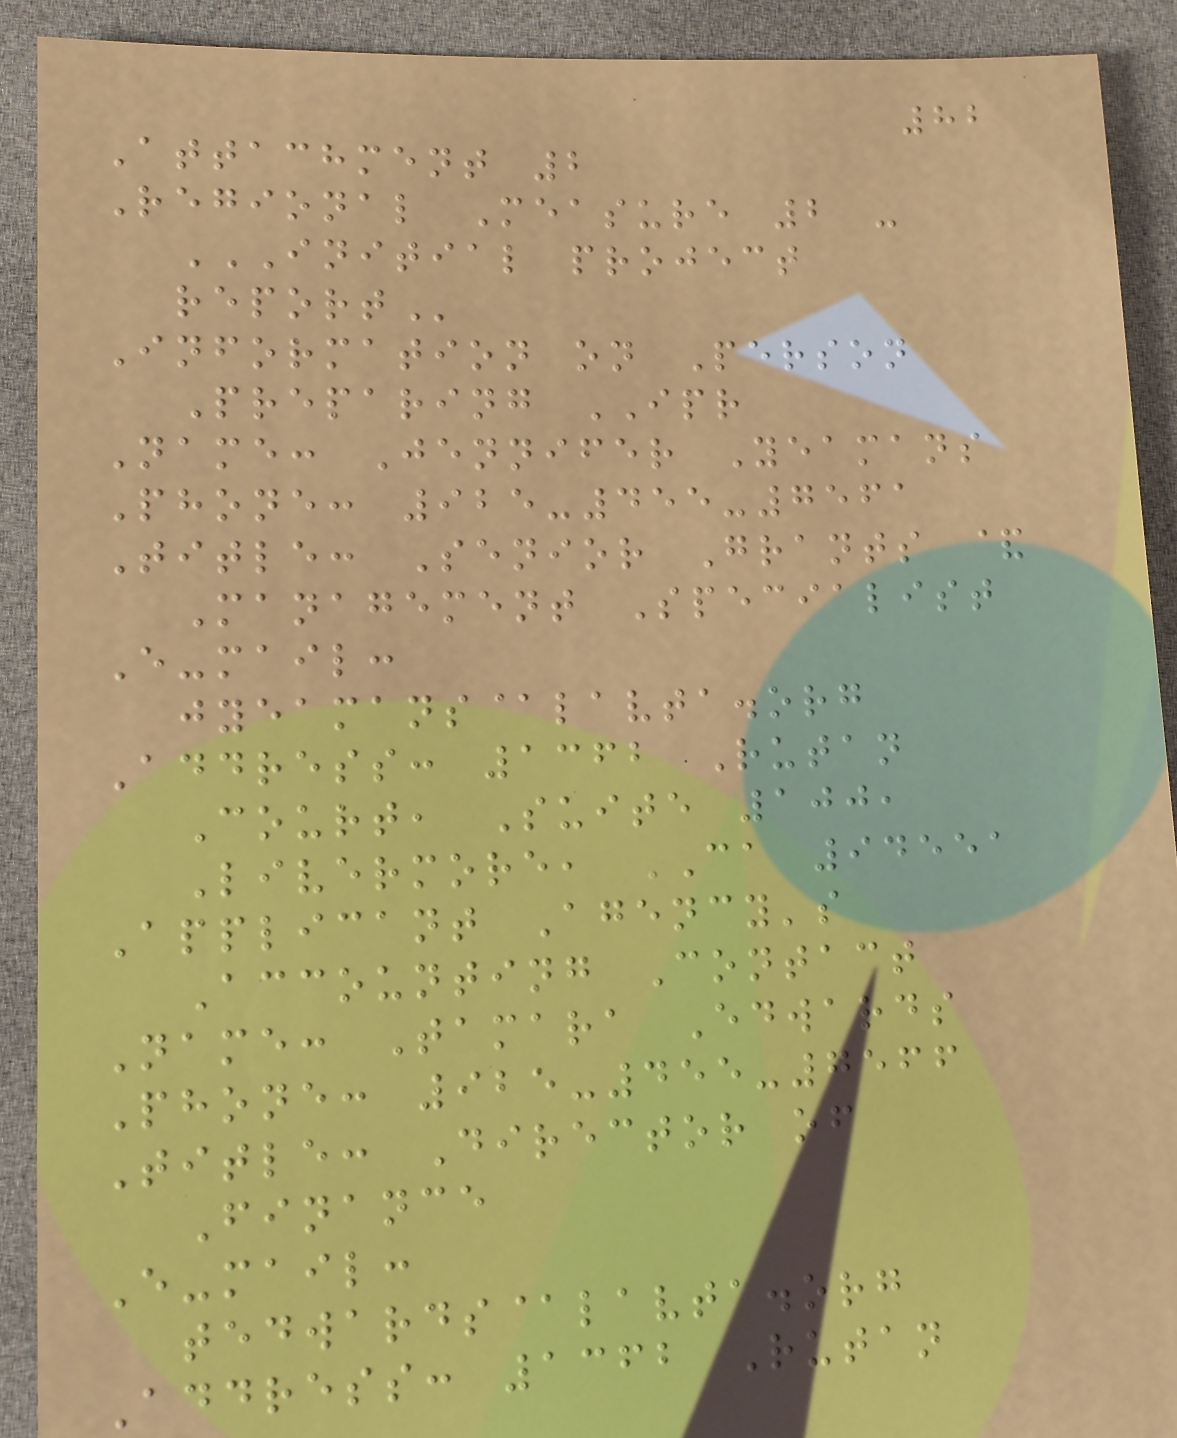82
Attachment 2
Regional Measure 2 -
INITIAL PROJECT
REPORT
Information on Person
Preparing IPR
Name: Jennifer Yeamans
Phone: 925-455-7561
Title: Senior Grants &
Management Specialist
E-mail:
jyeamans@lavta.org
Address: 1362 Rutan
Court, Suite 100,
Livermore, CA 94551
Applicant Agency's
Accounting Contact
Name: Tamara Edwards
Phone: 925-455-7566
Title: Director of
Finance
E-mail:
tedwards@lavta.org
Address: 1362 Rutan
